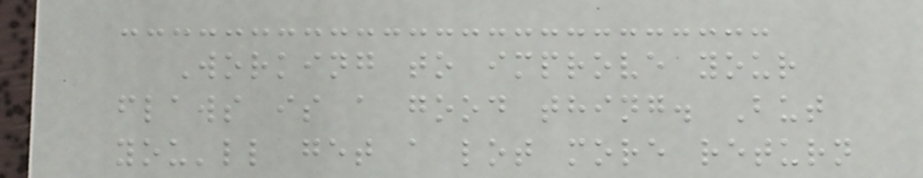Working to improve your
flaws is a good thing. But
you'll get a lot more return
